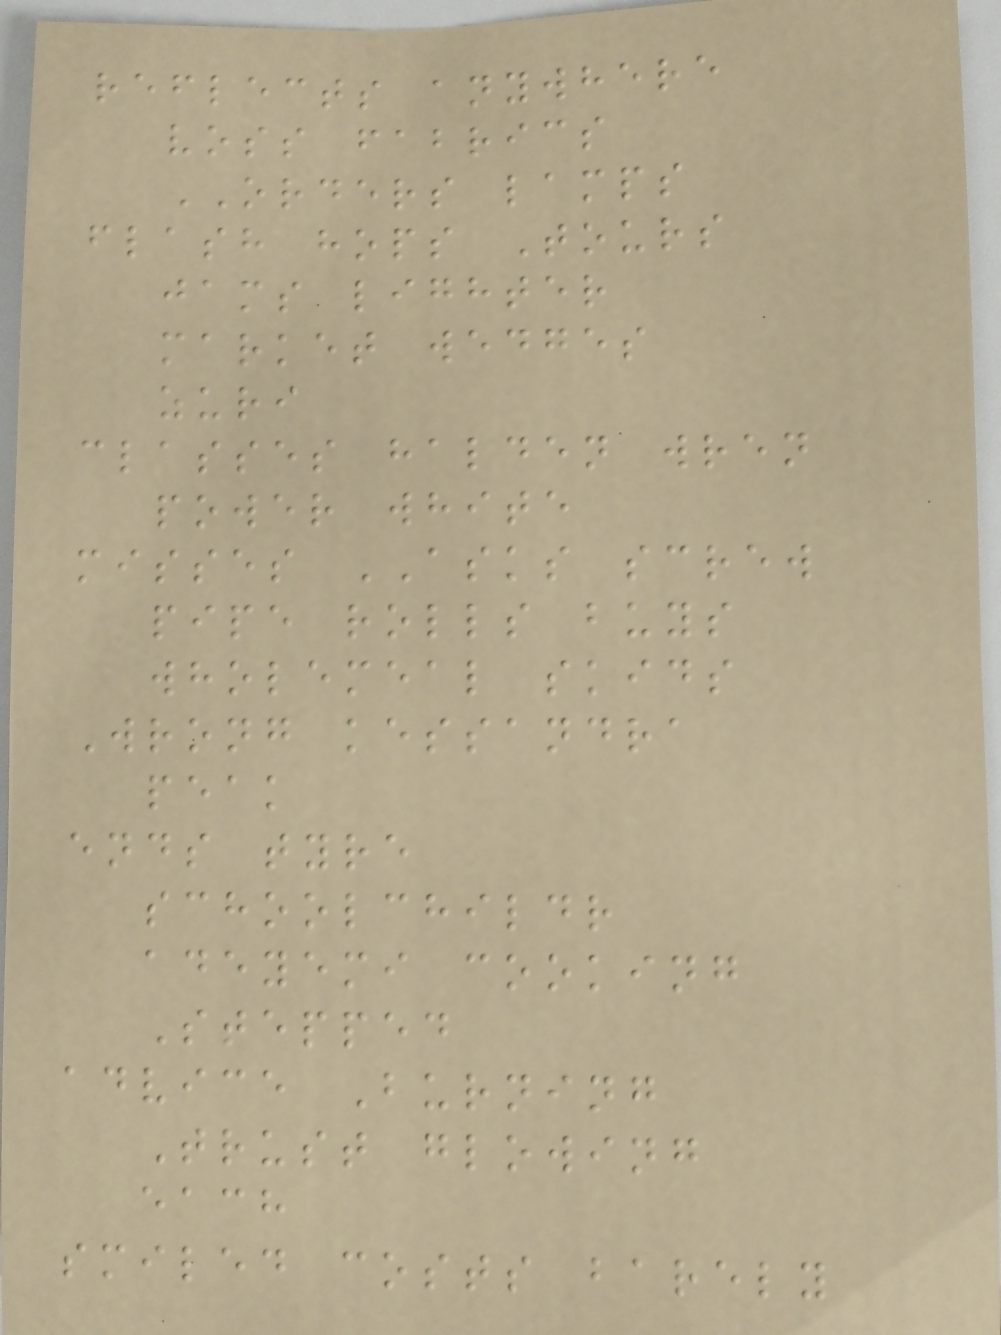reflects anywhere
voss fabrics
ORDERS lamps
flash hops Tours
jams lighter
market wedges
zuri
classes halden wren
power white
misses ASKS screw
pipe rolls buys
wholemeal skids
Wrong kessandra
peak
ends tyre
schoolchildr
adeyemi cooking
Stepped
advice Burning
Trust glowing
each
smiled costs barely
